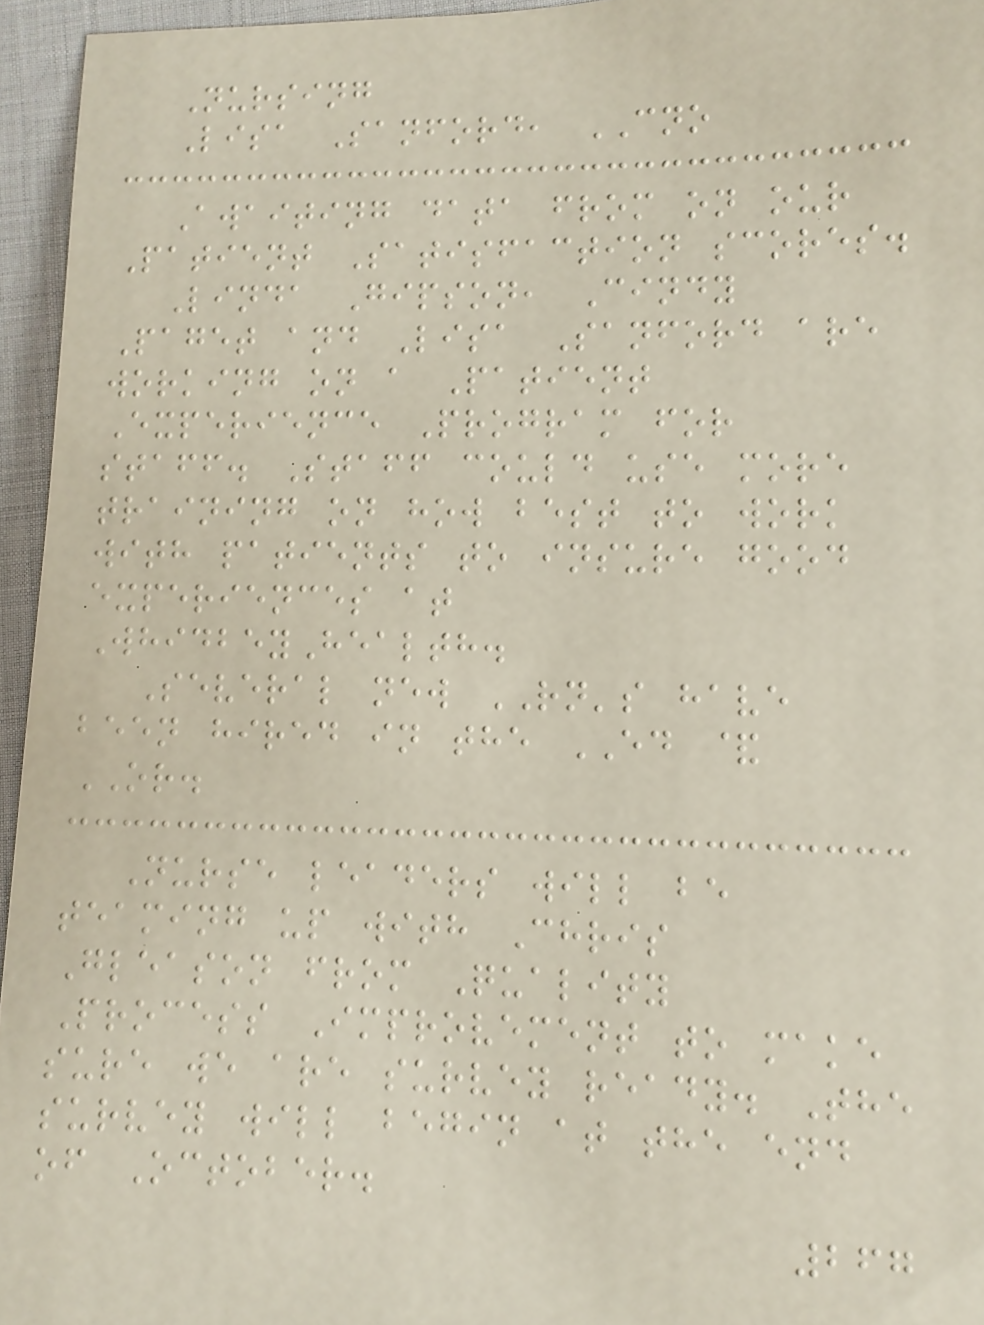Nursing
Lisa Sanford, CNO
Awaiting data from on our
Patient Satisfaction scores.
Linda Gipson, Cindy
Paget and Lisa Sanford are
working on a Patient
Experience Program for
staff. Staff could use more
training on how best to work
with patients to insure good
experiences at
WhidbeyHealth.
Several new RN's have
been hired in the ED &
OR.
Nurse leaders will be
teaming up with Chris
Gleason from Quality
Process Improvement to make
sure we are survey ready. The
survey will begin at the end
of October.
267
